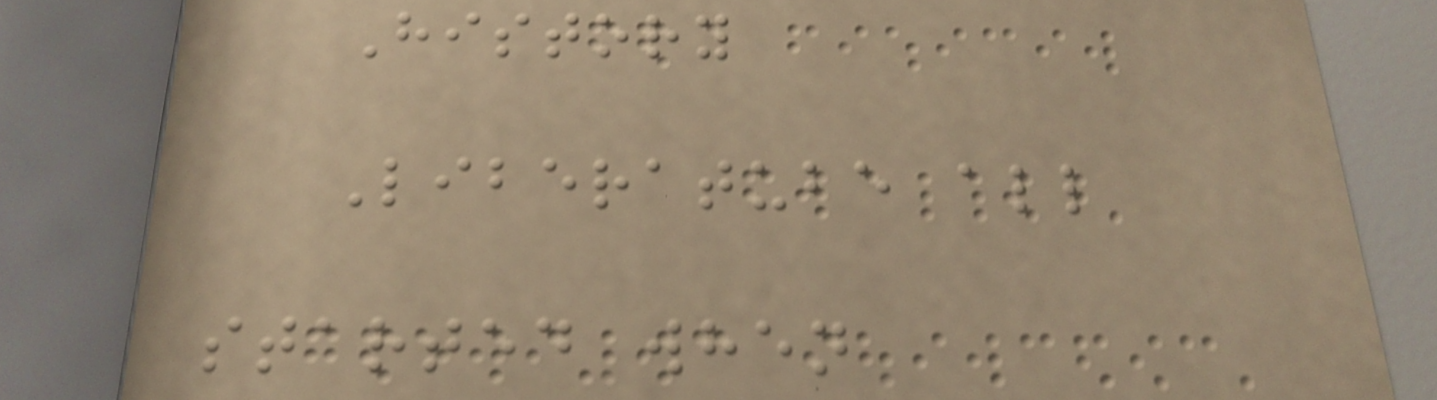History
Liberatube all
started when
